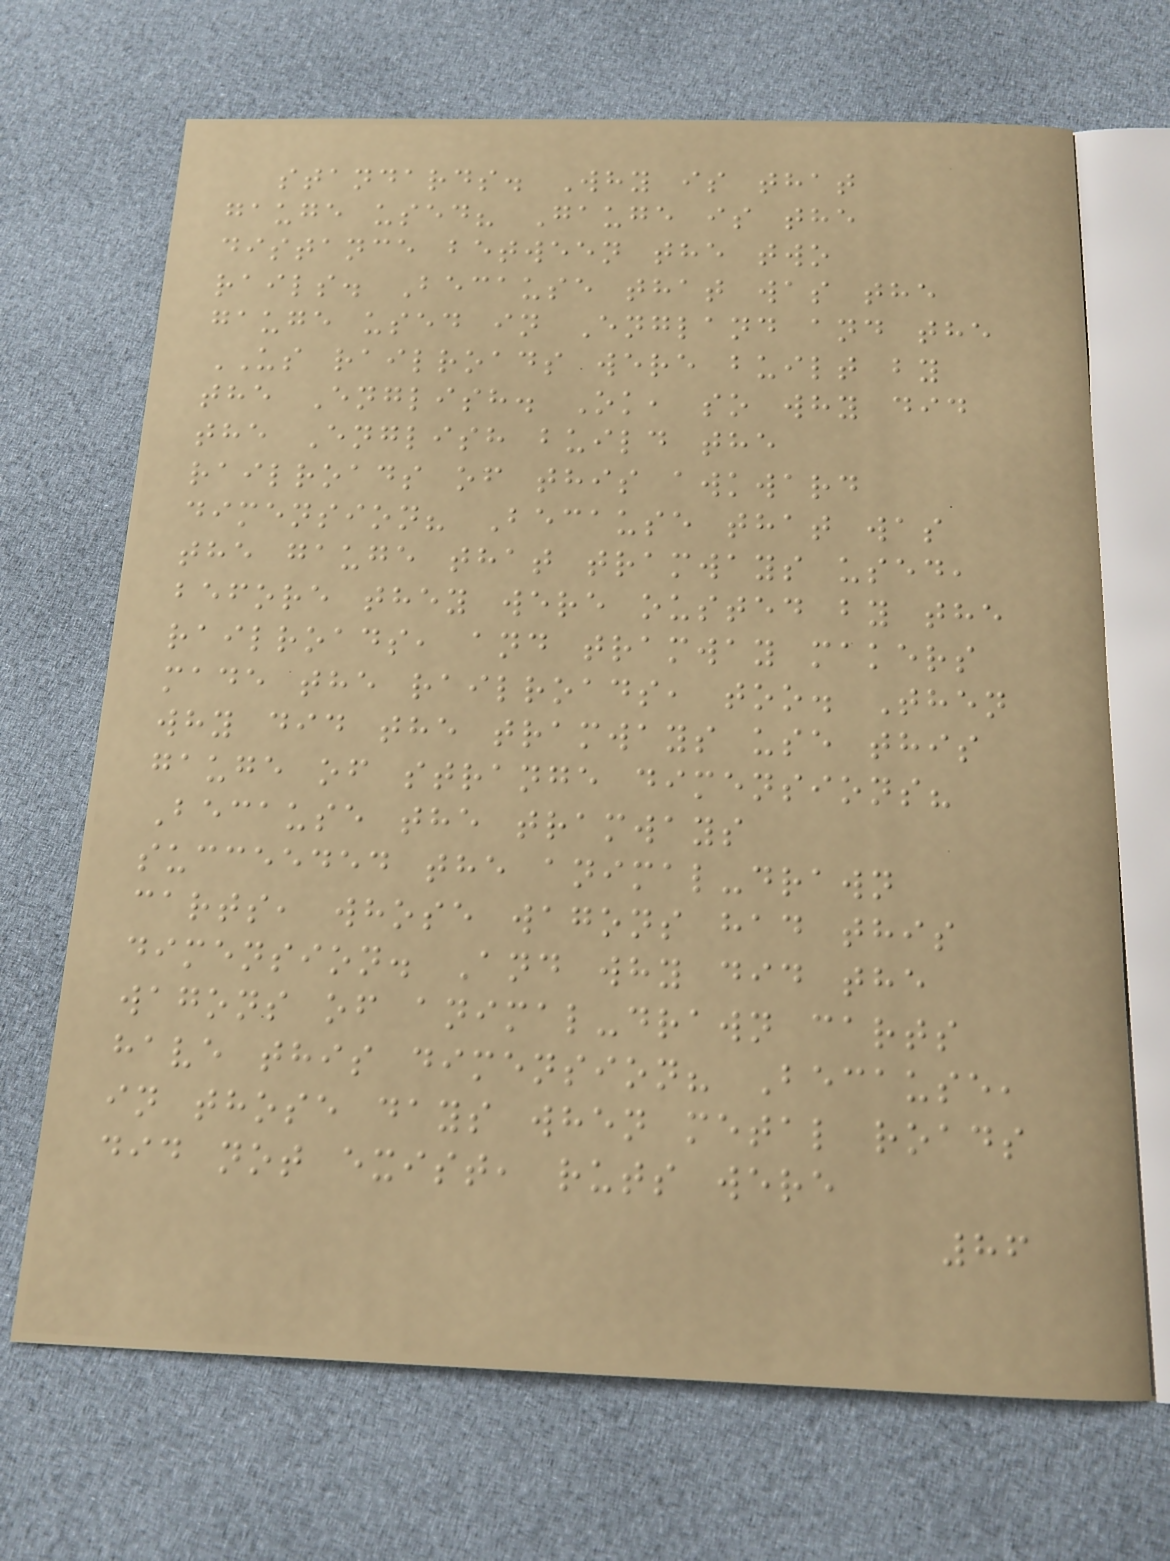standards. Why is that
gauge used? Gauge is the
distance between the two
rails. Because that was the
gauge used in England and the
US railroads were built by
the English. Ok, so why did
the English build the
railroads of this awkward
dimension? Because that was
the gauge that tramways used,
before they were ousted by the
railroads, and tramway makers
made the railroads, too. Then
why did the tramways use this
gauge of strange dimensions?
Because the tramways
succeeded the animal-drawn
carts, whose wagons had this
dimension. And why did the
wagons of animal-drawn carts
have this dimension? Because,
in those days when metal roads
did not exist, ruts were
86
